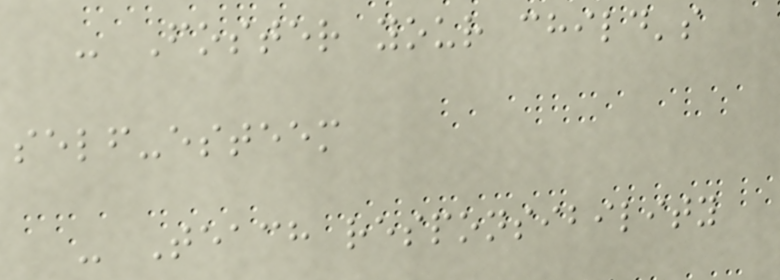- Foster your child's
self-esteem
- Teach responsibility
